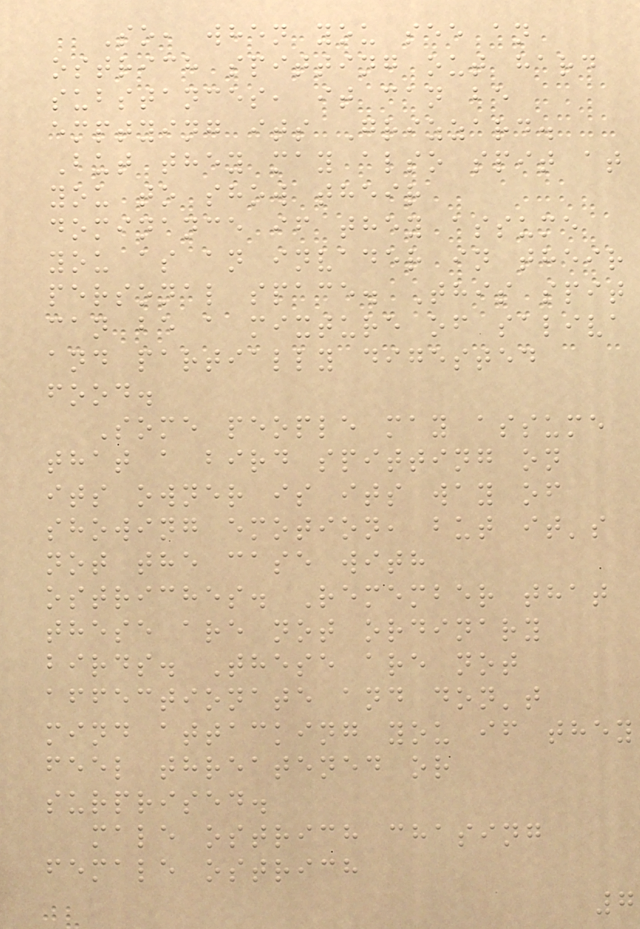So, when you see an
ostrich spitting out hard
substances, it can be
emptying its Grizzard.
But they may also spit at
you to show their
dominance if they assume
you as an invader in their
personal space. This spit
can be a mixture of saliva
and partially digested
food.
Some people may assume
that a bird spitting on
its owner is its way of
showing emotion, but it's
not the case with
ostriches. Remember that
these are not ordinary
birds. These are not
affectionate and don't
mind attacking you if they
feel threatened or
surprised.
male ostrich chasing
female ostrich
7
